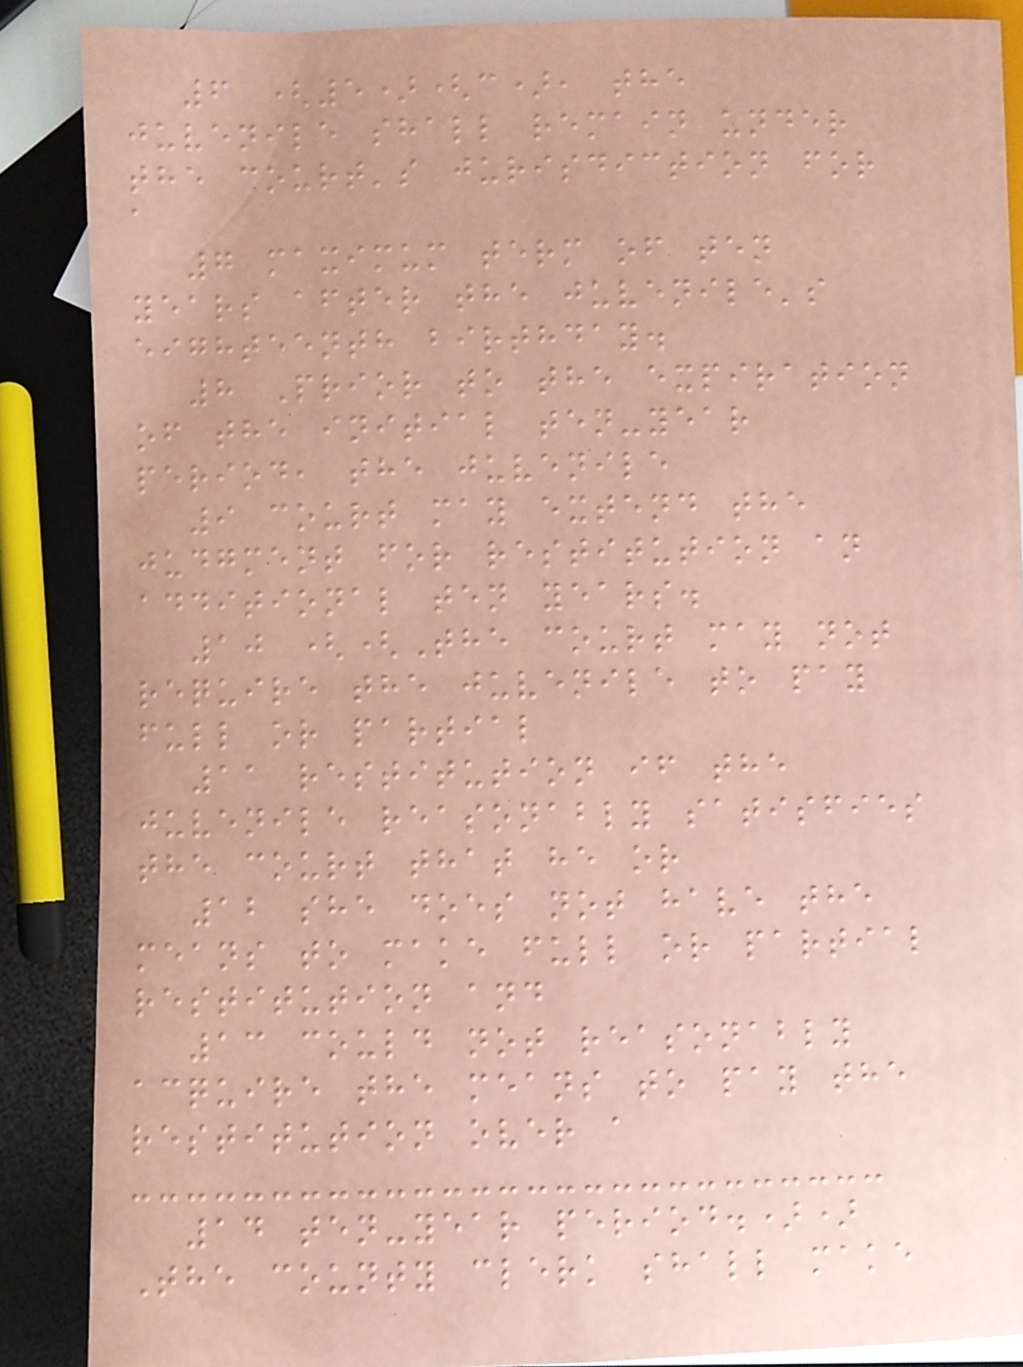6 (5)(c), the
juvenile shall remain under
the court's jurisdiction for
a
7 maximum term of ten
years after the juvenile's
eighteenth birthday.
8 Prior to the expiration
of the initial ten-year
period, the juvenile
9 court may extend the
judgment for restitution an
additional ten years.
10 ((The court may not
require the juvenile to pay
full or partial
11 restitution if the
juvenile reasonably satisfies
the court that he or
12 she does not have the
means to make full or partial
restitution and
13 could not reasonably
acquire the means to pay the
restitution over a
14 ten-year period.))
The county clerk shall make
